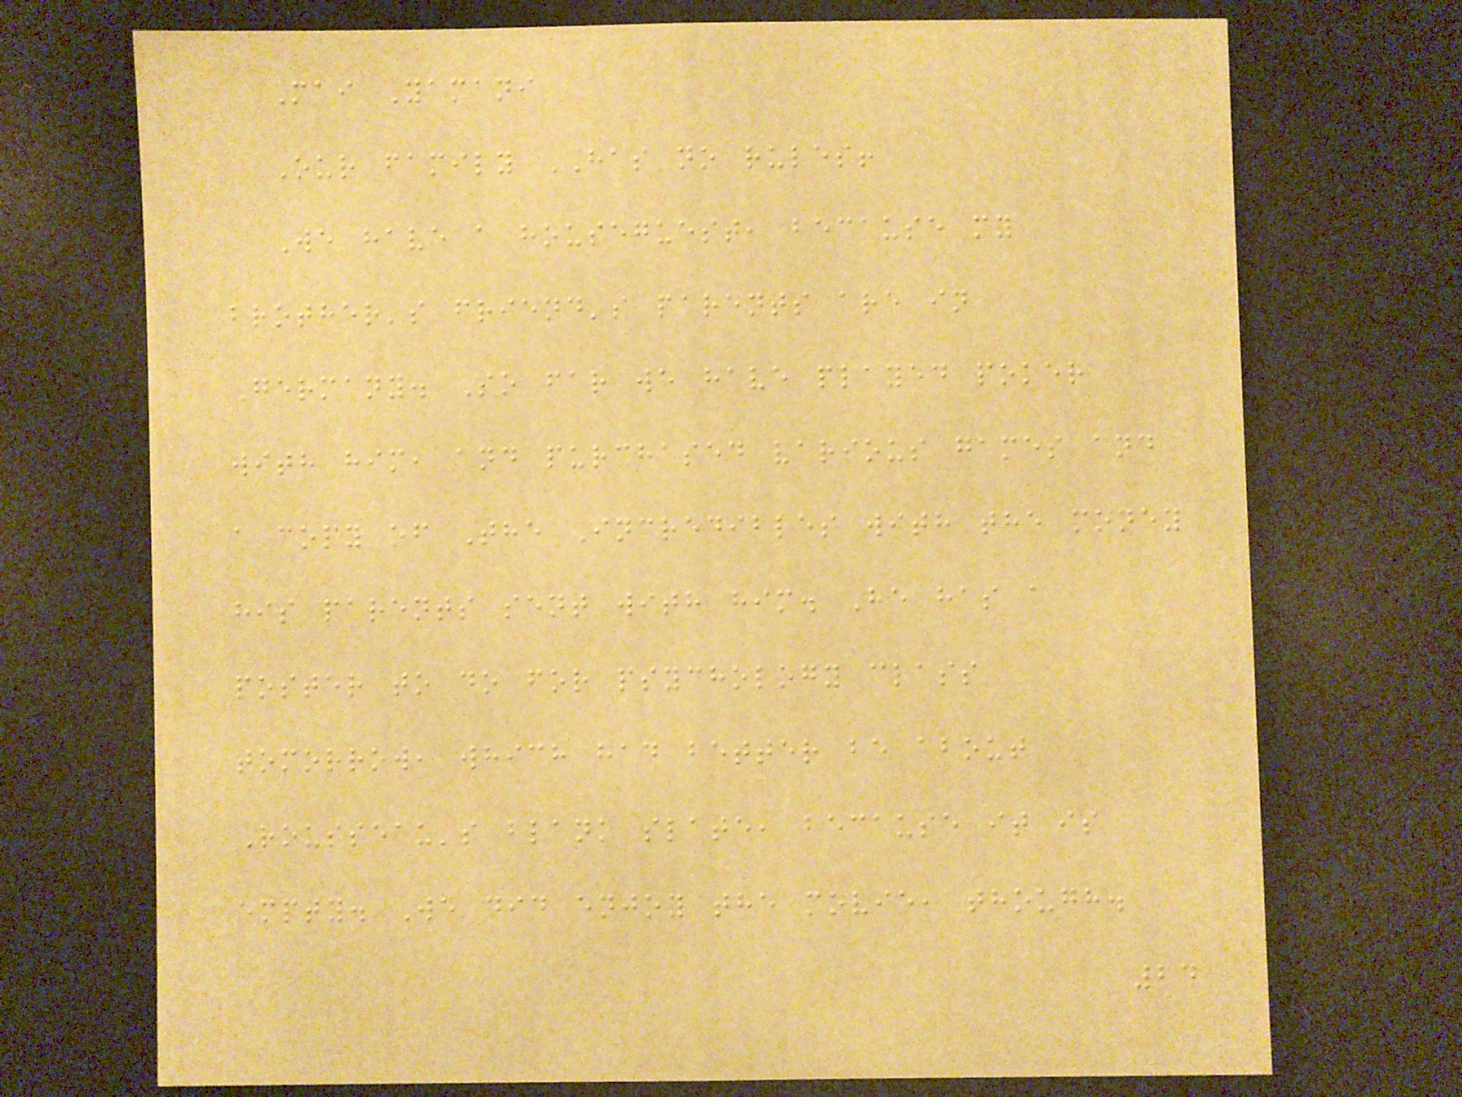Mai Yamani
Our family HAS no rules!
We have a houseguest, because my
brother's friend's parents are in
Germany. So far we have played poker
with him, and purchased various games and
a copy of The Incredibles with the money
his parents sent with him. He has a
poster to do for psychology class
tomorrow, which had better be about
Rousseau's blank slate, because it is
empty. We did enjoy the movie, though.
24
